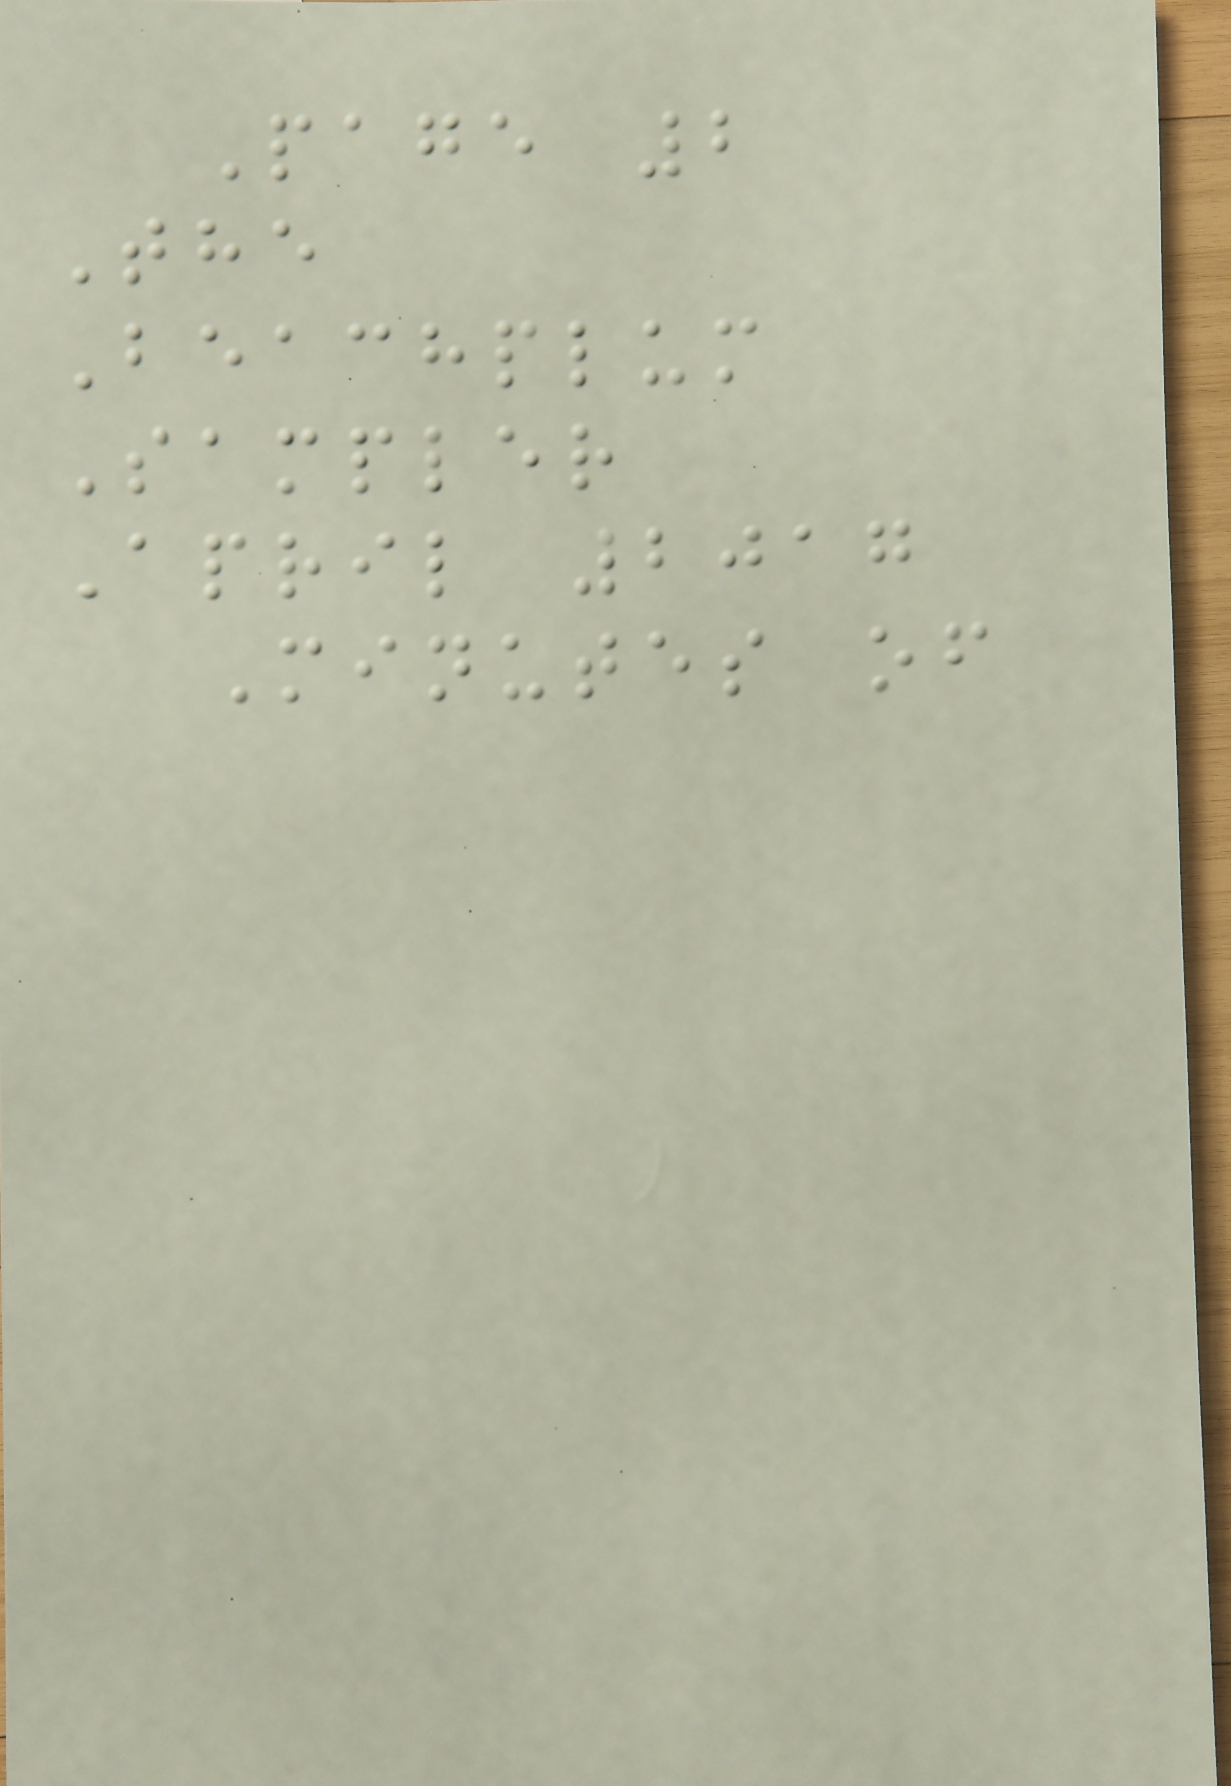Page 2
The
Beachplum
Sampler
April 2017
Minutes of
